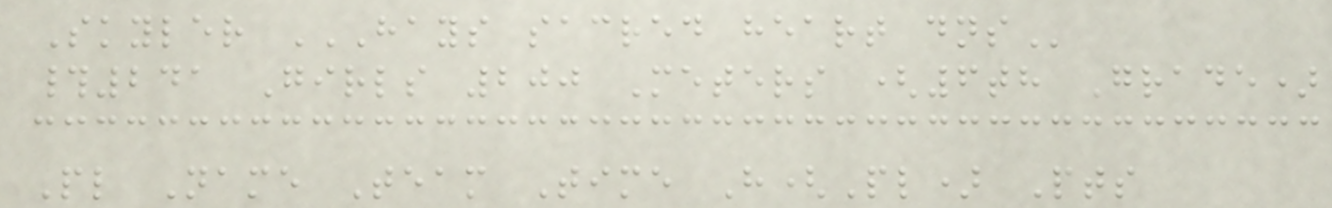Skyler HAYS SACRED HEART DNS
#241 Girls 200 Meters (6th Grade)
Pl Name Team Time H(Pl) Pts
